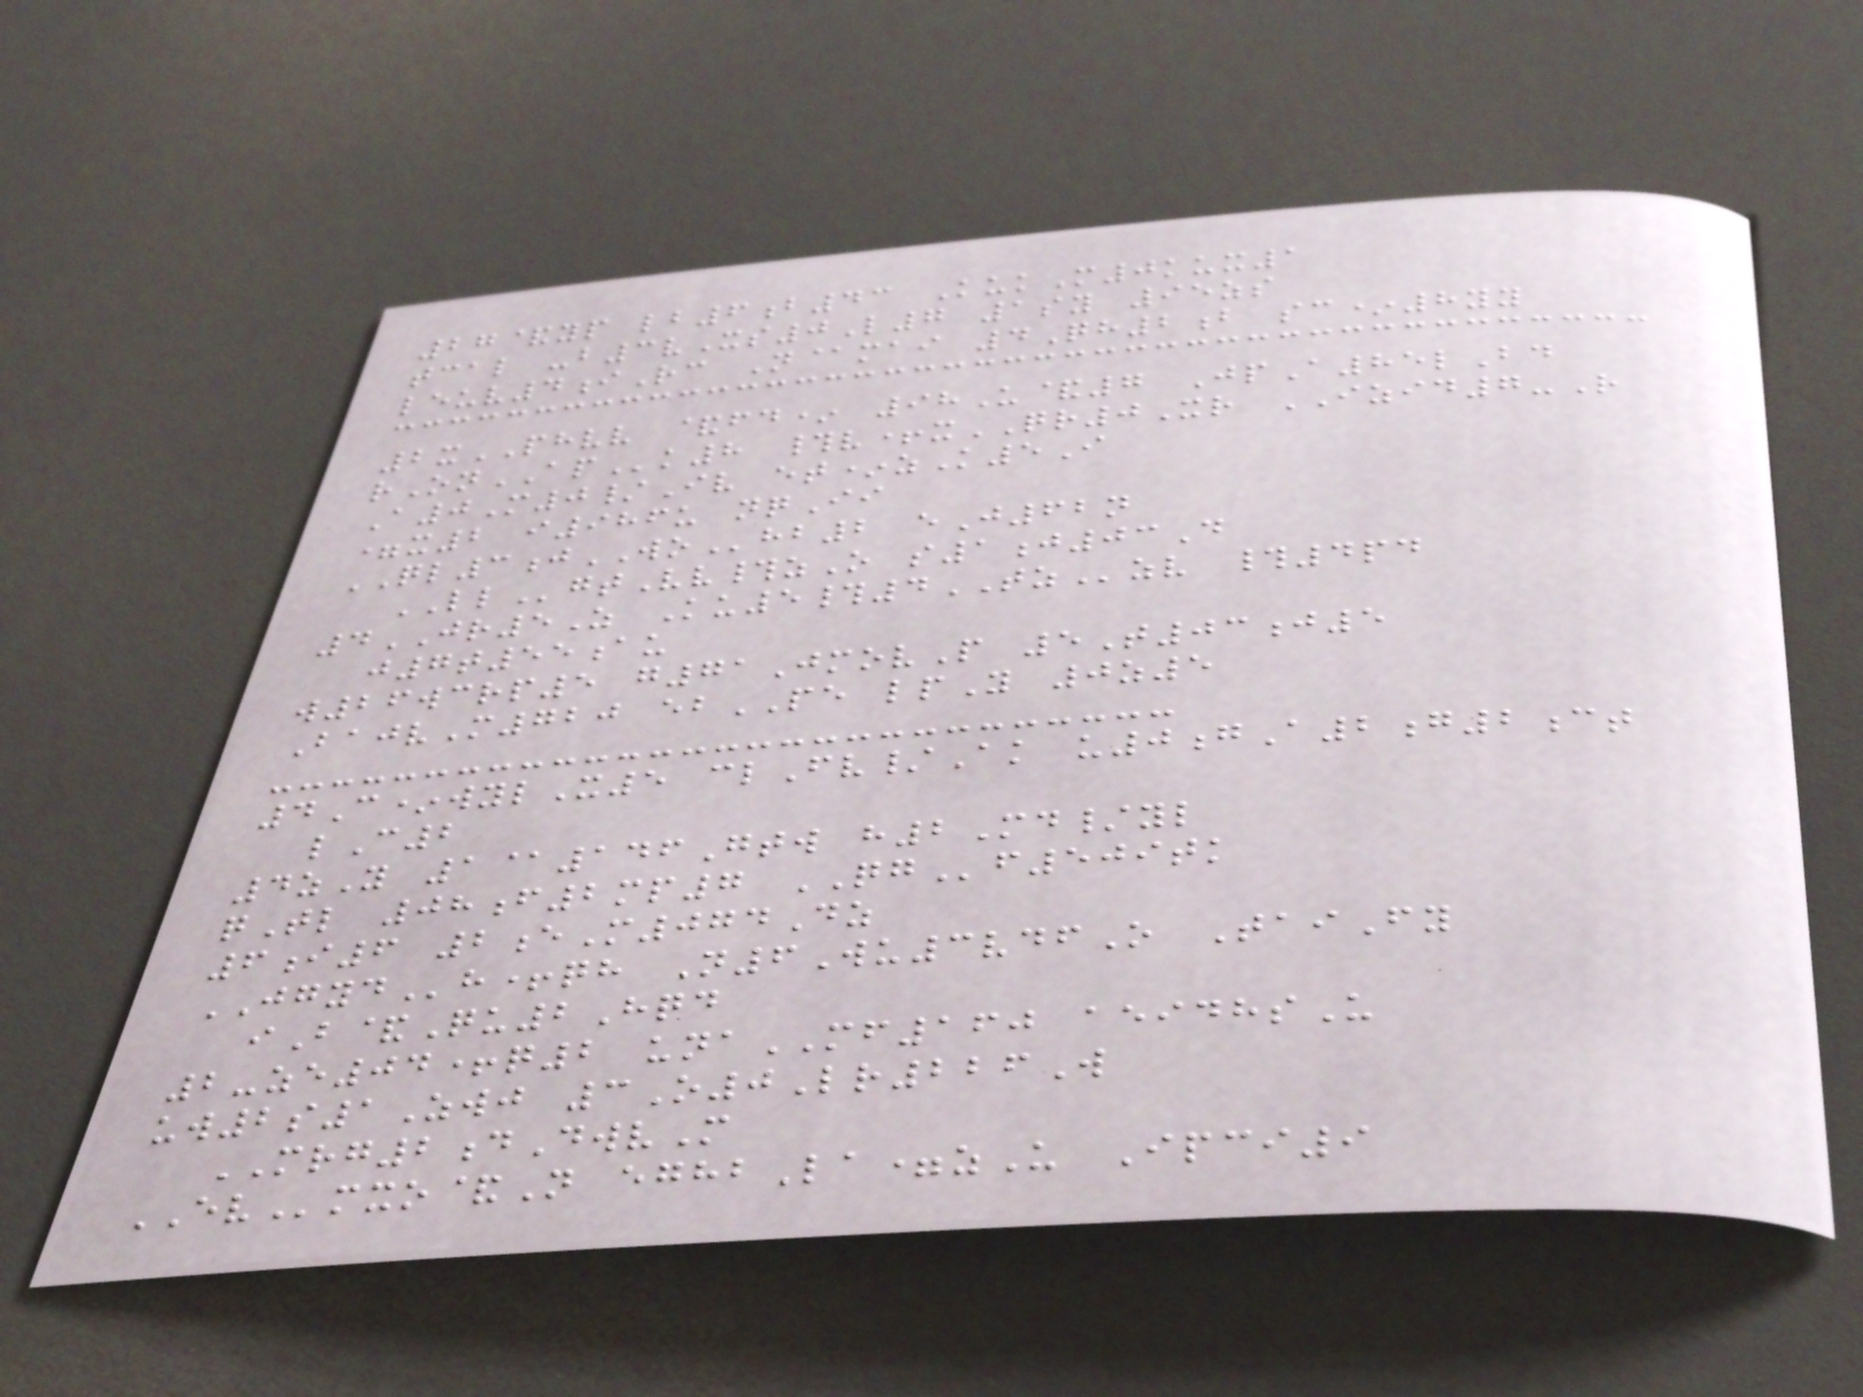27&yp lb6b43 KukM0kux1
tcal -b3vXs0L7 1sy 95zs
leuv4iRc N@mai 4Qh2b sc*8yy
2xPHVV &fd* 98U&7 JpA85lBd
rOnAPk8 #v+xQR0Xr IZID7-R
A0M0/Iv et*zK5I
=x2 i986u nqIi
QL3jWOhb2 eJ62n
LLgtVv#zO s1j03D
4JR5Z Ku5#4TZzv #4pd
j7t55au
w26wcrp5 g71JmovP 5T03j5
BajvM720 ebPE lpY 0z5
4C*wylX5 clFv/Ak u0gA2g2ct
lC2
4zY 1@146Gtw h2Md/yl
qTl 08f2mp7 QGf509tk
6i6 2eM074Dz
JGYDh+qh N6Wu3vdfO TaiFy
iB&Qu2Hqd
2-ze04+q2 unaMF160 aeidhsU
uw2s1Zwj 3O0Lr226W
MRG2dDwvM
EVmxo&N eghbLa=zU Ipci9
